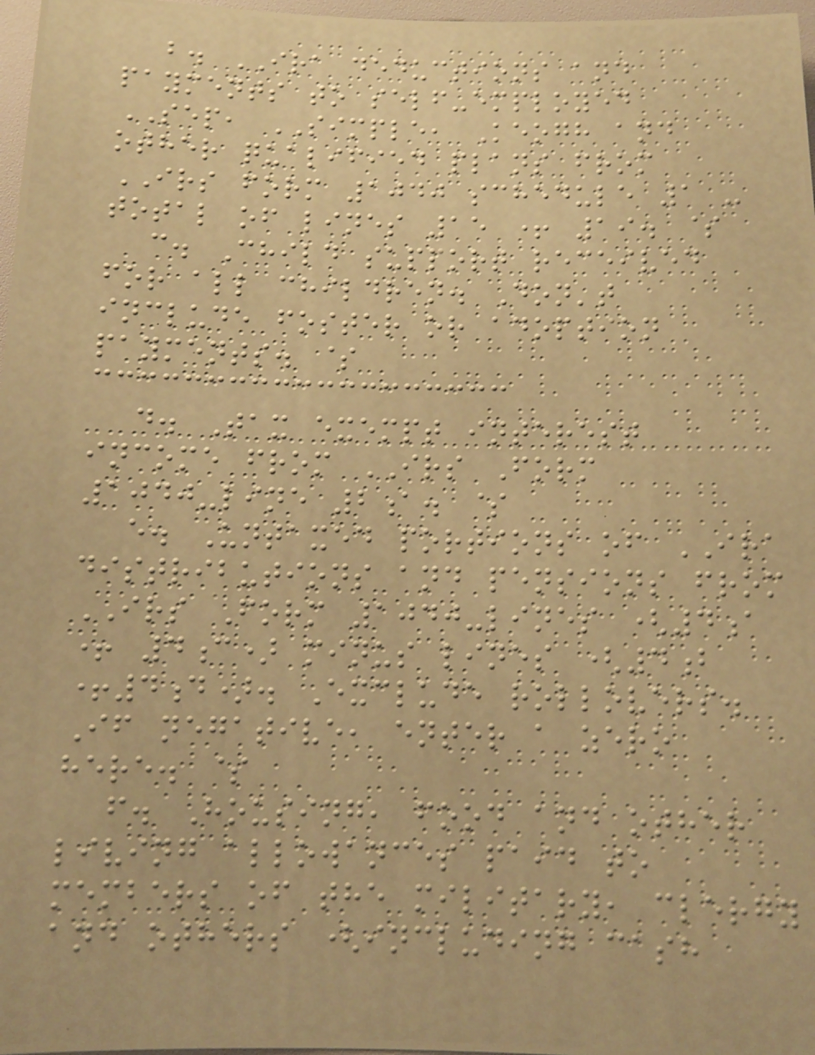b. IRA deductions and
payments to self-employed
SEP, SIMPLE, Keogh and
other qualified plans from
IRS form 1040 schedule 1 -
total of lines 15 + 19. $
c. Child support received
for all children. Don't
include foster or adoption
payments. $
d. Tax exempt interest
income from IRS Form
1040-line 2a. $
e. Untaxed portions of IRA
distributions and pensions from
IRS Form 1040-lines (4a
+ 4c) minus lines (4b
+4d). Exclude rollovers.
If negative, enter a zero
here. $
f. Housing, food and other
living allowances paid to
members of the military, clergy
and others (including cash
